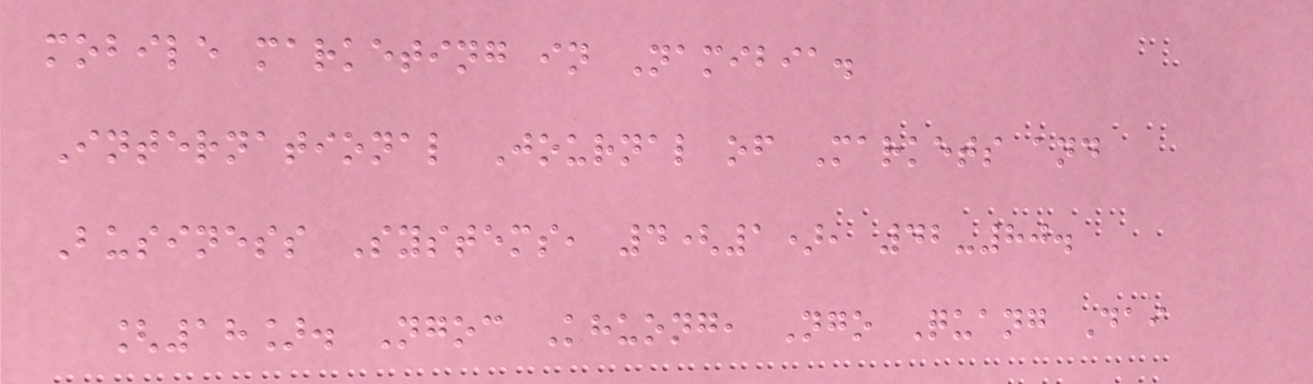mobile marketing in Namibia.
International Journal of Markets and
Business Systems, 4(1), 42-80.
[18]. Ngoc Khuong, Ngo Quang Dai
